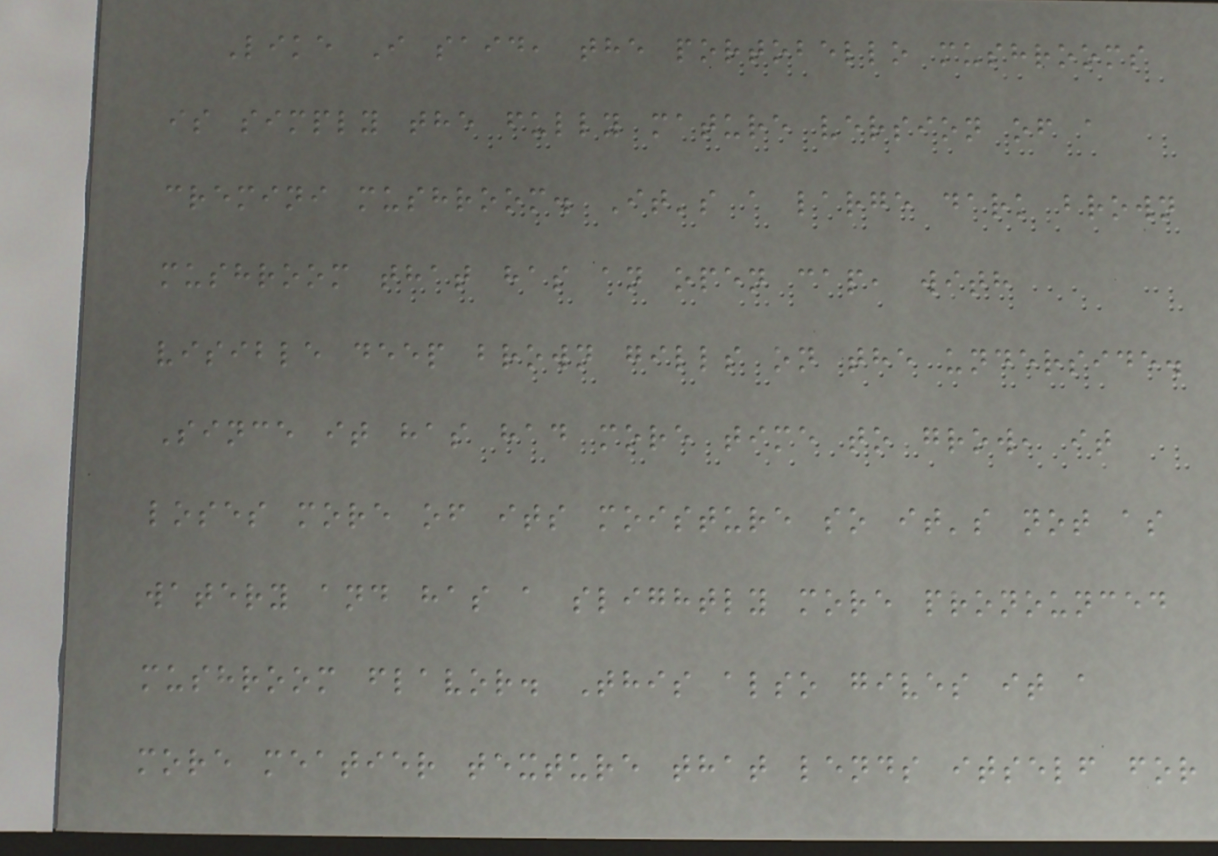Like I said, the portobello mushrooms
is simply the fully mature version of a
cremini mushroom. It's a large dark brown
mushroom that has an open cap, with
visible deep brown gills on the underside.
Since it has had more time to grow, it
loses more of its moisture so it's not as
watery and has a slightly more pronounced
mushroom flavor. This also gives it a
more meatier texture that lends itself for
